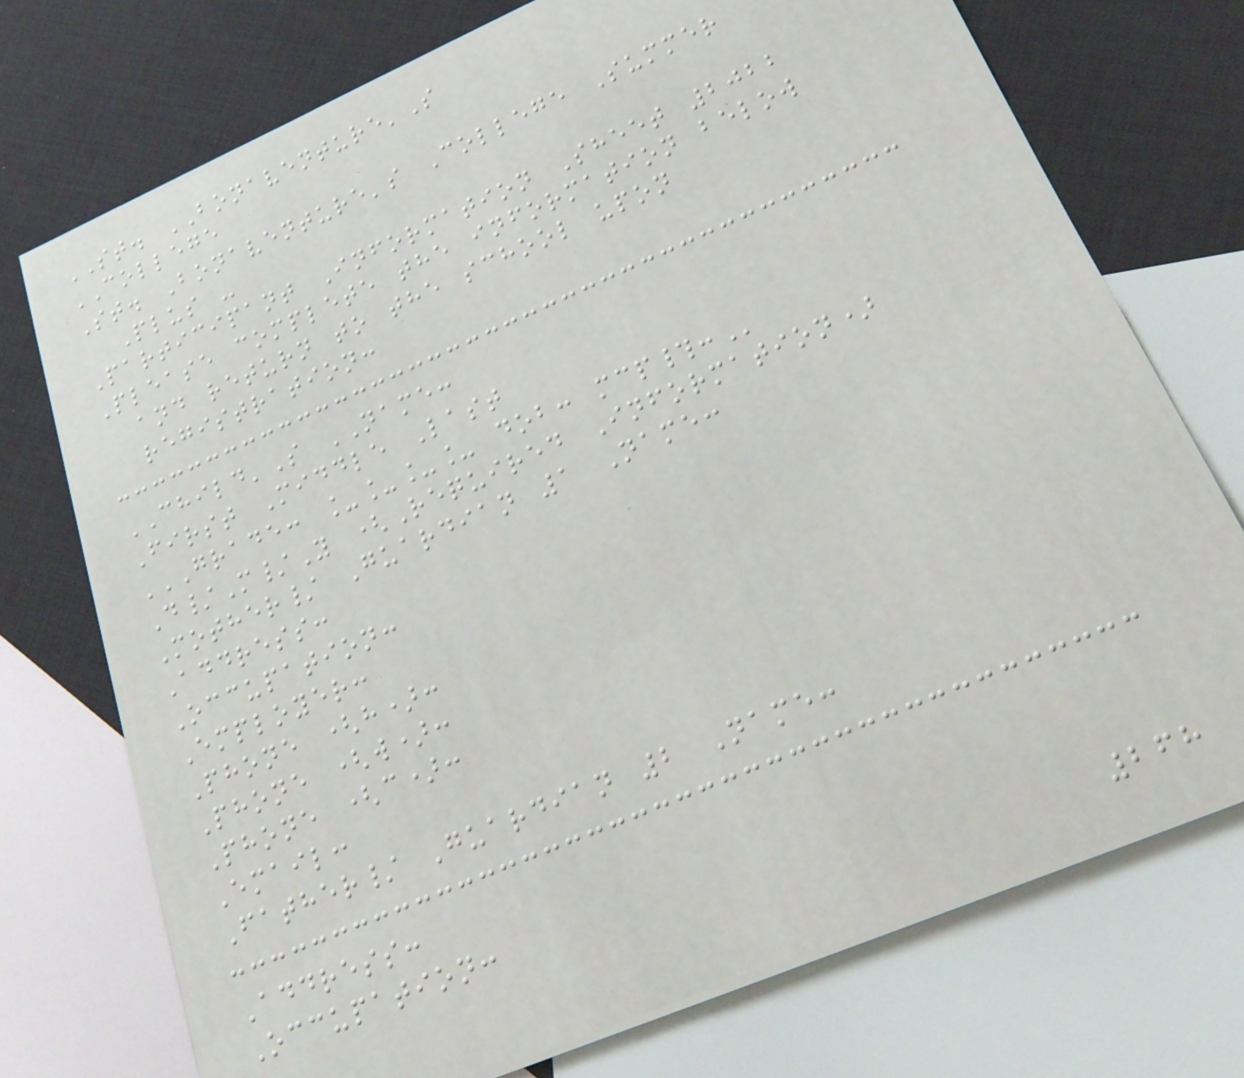ST. BONAVENTURE'S
COLLEGE
St. Bonaventure's College Summer
Plus -
Participant Information Sheet 2022
Please complete the information below
and return to the school upon
registration:
CHILD'S NAME:
First Middle Last
GRADE: ____ DOB: MCP#:
D/M/Y (Required Information)
Mother/ Guardian 1 Name:
Address:
Occupation:
Employer:
Phone (h):
Phone (w):
Phone (c):
Email:
Father/ Guardian 2 Name:
Address:
Occupation:
268
